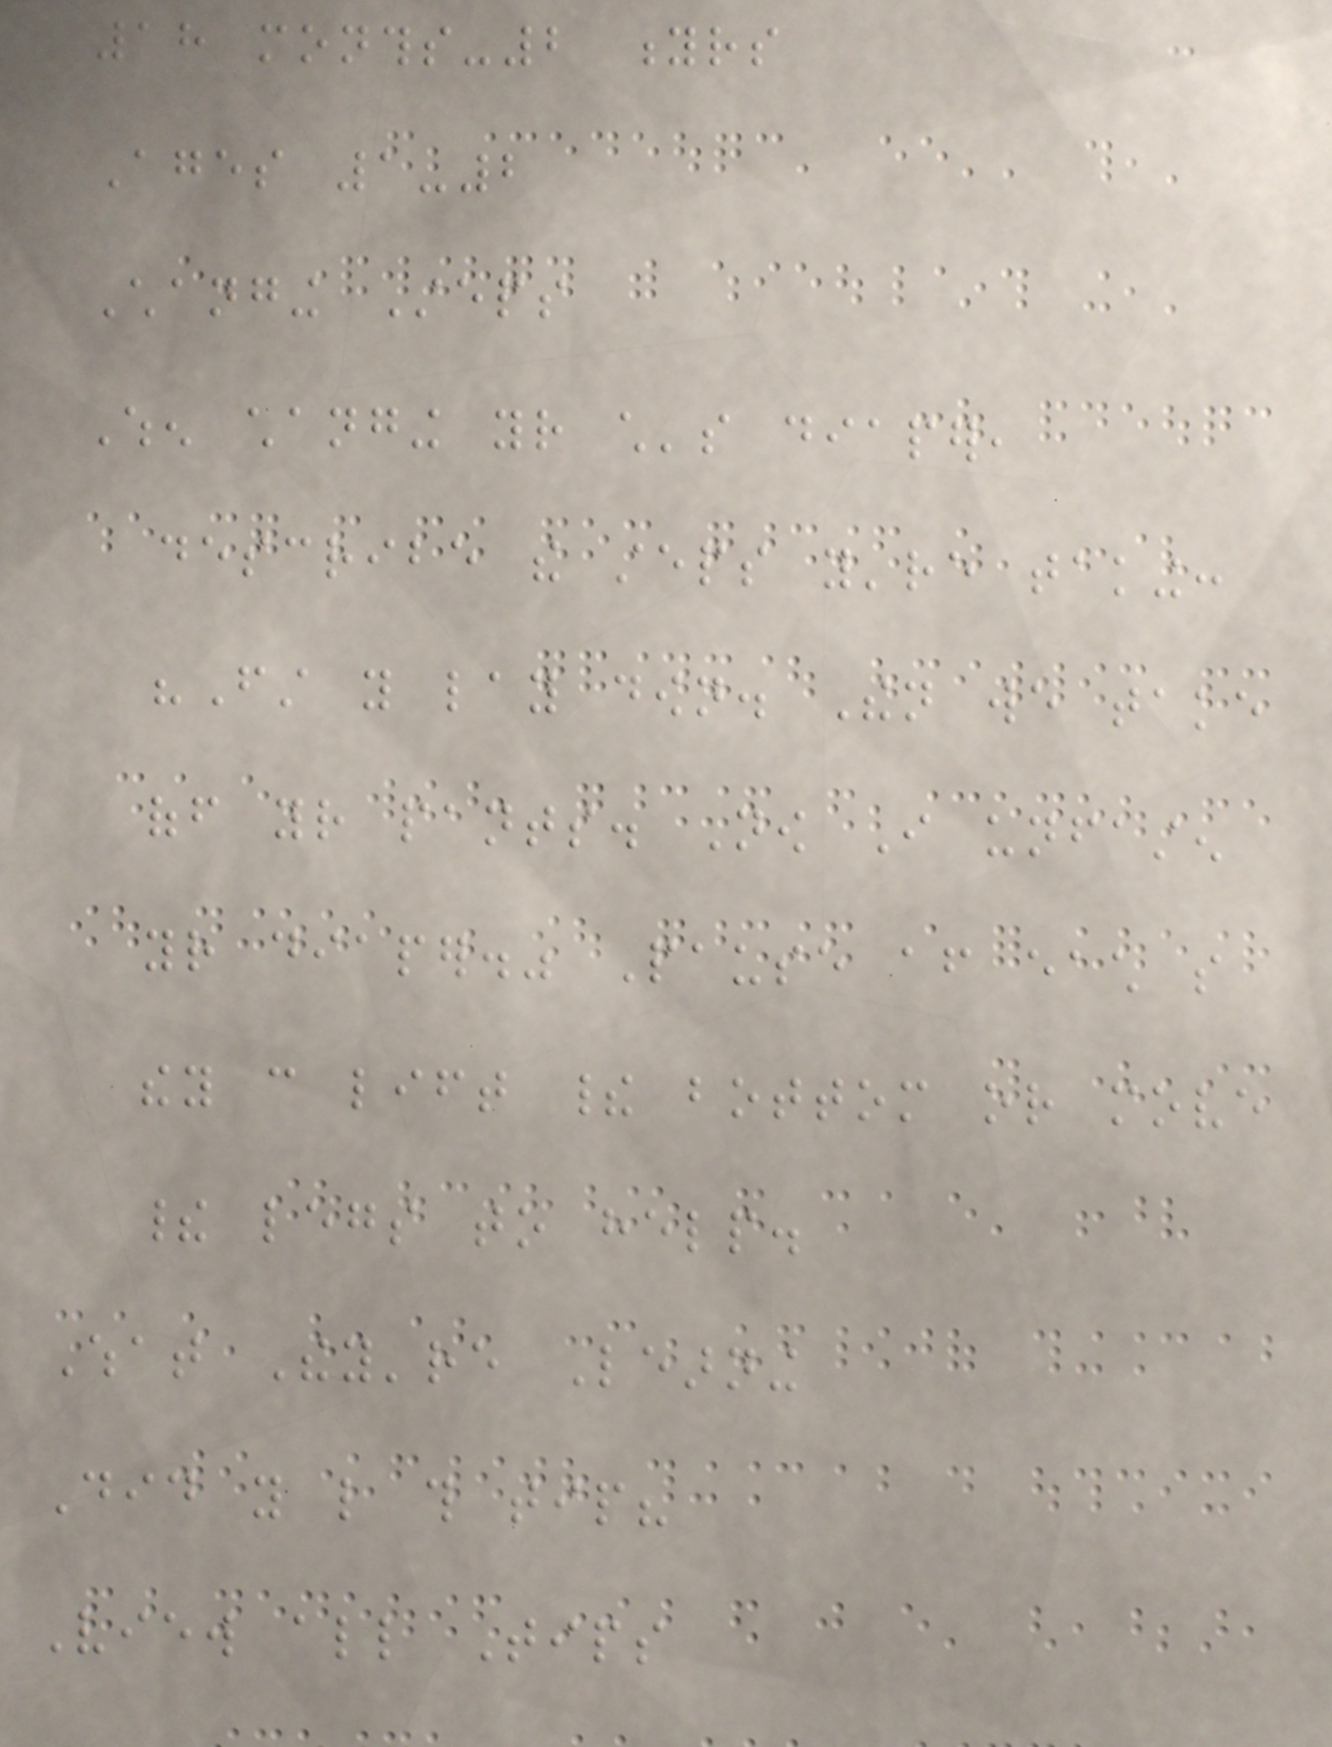18 months-2 yrs
Ages 1-2
Changing Steps
When changing your child's diaper,
describe the steps you're taking:
"First you lay down. Then we take
off your pants. Now I unfasten
your diaper." Pause after each so
they can lift their bottom or move
their legs to help.
What They're Learning
Did you like this tip?
View all Tips
